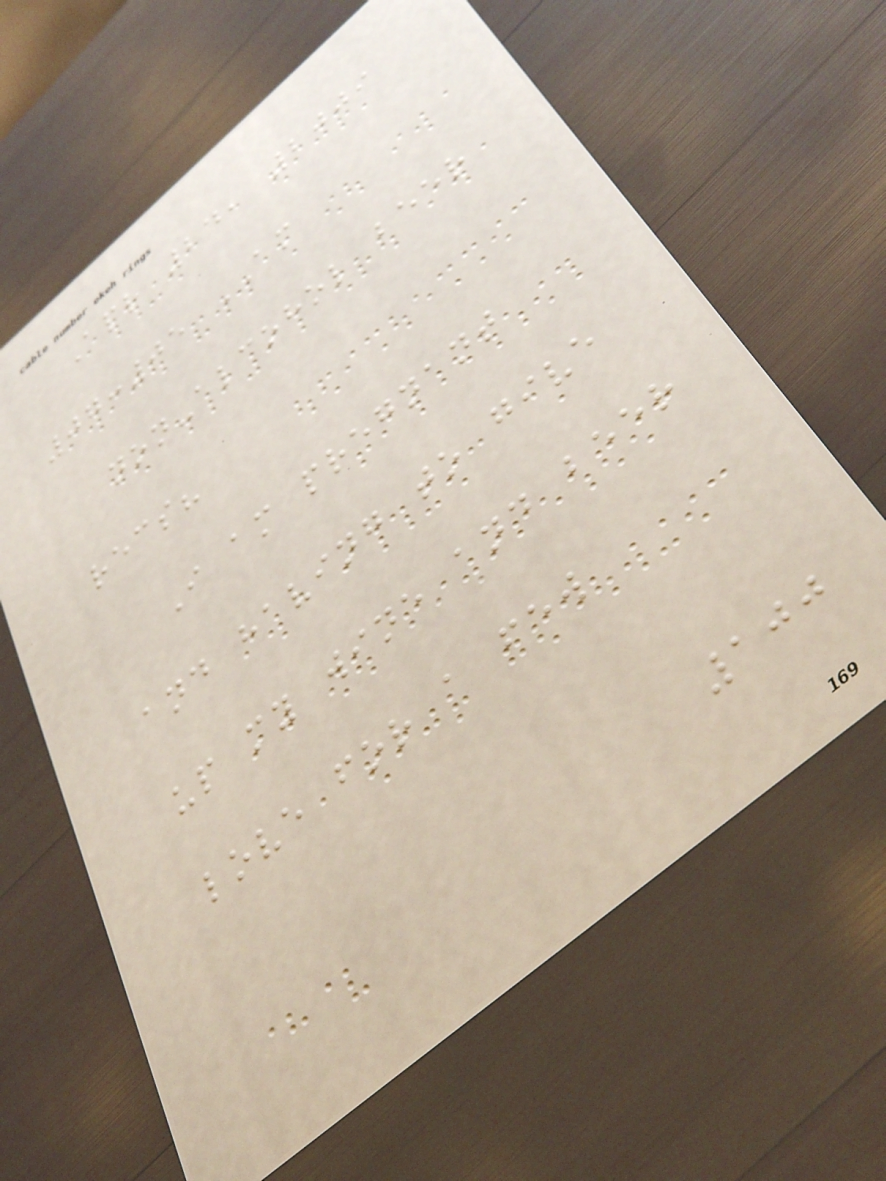Apr 24, 2009
07:05 AM
non-alcohol beer
recs?
I am pregnant
and having to give
up my wine and beer
love for a few
100
